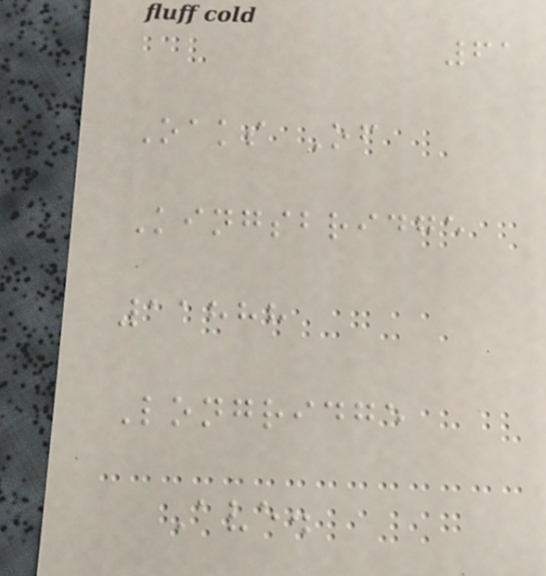61
Oaks Of
Kingsbridge
11888
Longridge
Ave.
